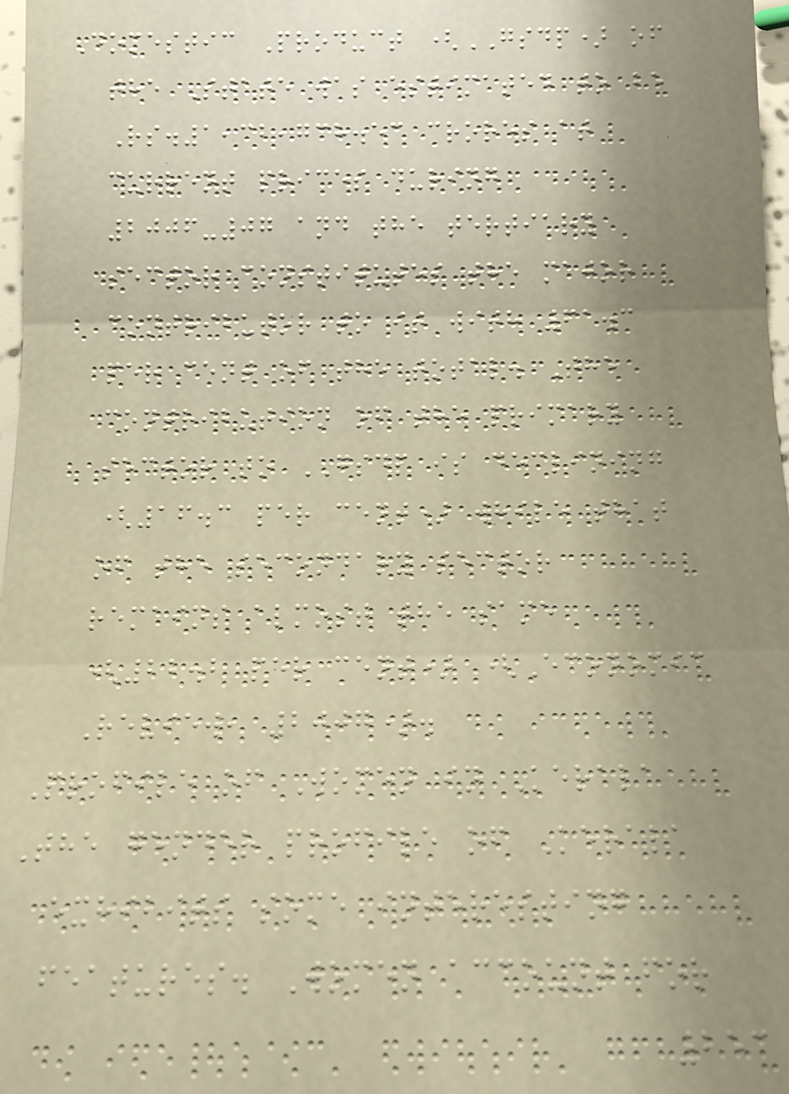Domestic Product (GSDP) of
the State was estimated to be
Rs.1,32,738.53 crores at
current prices during
2006-07 and the tertiary
sector constitutes the major
contributor to it with 61.3
per cent of the total. The
contribution of the primary
sector to GSDP is declining
(16.3 per cent) while that
of the secondary sector
remains almost the same
(22.2 per cent) (Economic
Review, 2007).
Profile of Women in Kerala
The gender profile of Kerala
exhibits some interesting
features. Women account for
253
